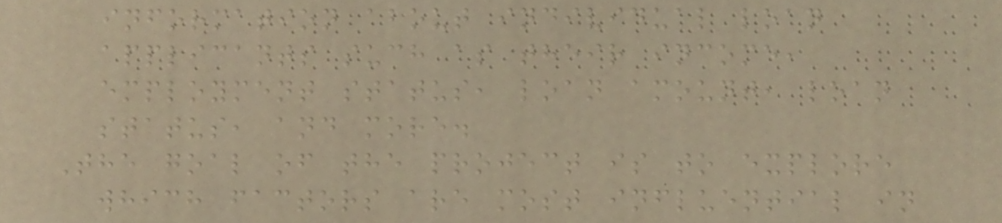information about individual loan
applicants such as their income,
employment status, loan amount, loan
status, and more.
The goal of the project is to explore
which factors are most influential in
